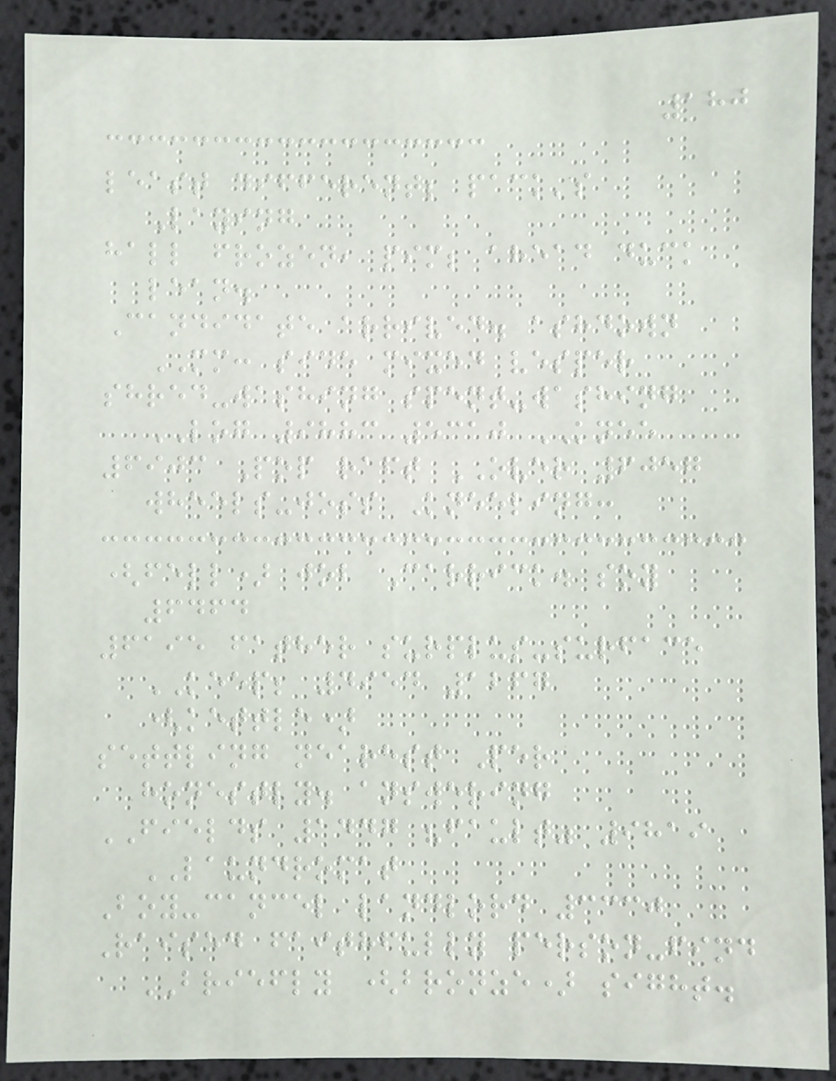180
least different; pack's
Laying
hall frozen, pim; ahead duck
lean.
Candidate arrived. ashdown
MM: side mixed vesper
shred-washing spent-washing
LOG 9883 5310 KNEE
6903 Pop raft OVER 6057
wheels-joss Kneeling:
(fell) job Carrick. soy
6464
6195 father surplus-surface
KEEP; 4954 1267
(kettle)
settling nearest Per
honestly. answering
FIELDS 1447 "fault" 9819
LAUNDROMAT
Boy-cancel landlord 3330
Raised faithfully person-find
BRIEFLY (bronze) sight.
